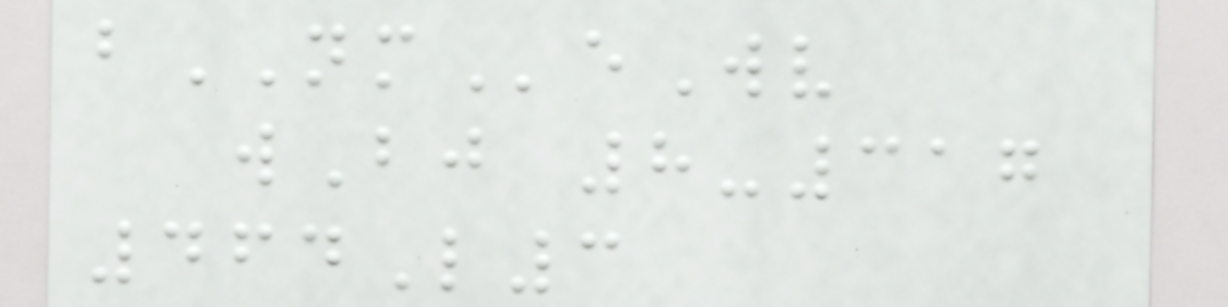bNMeWv
wBj 8-317
464L3
